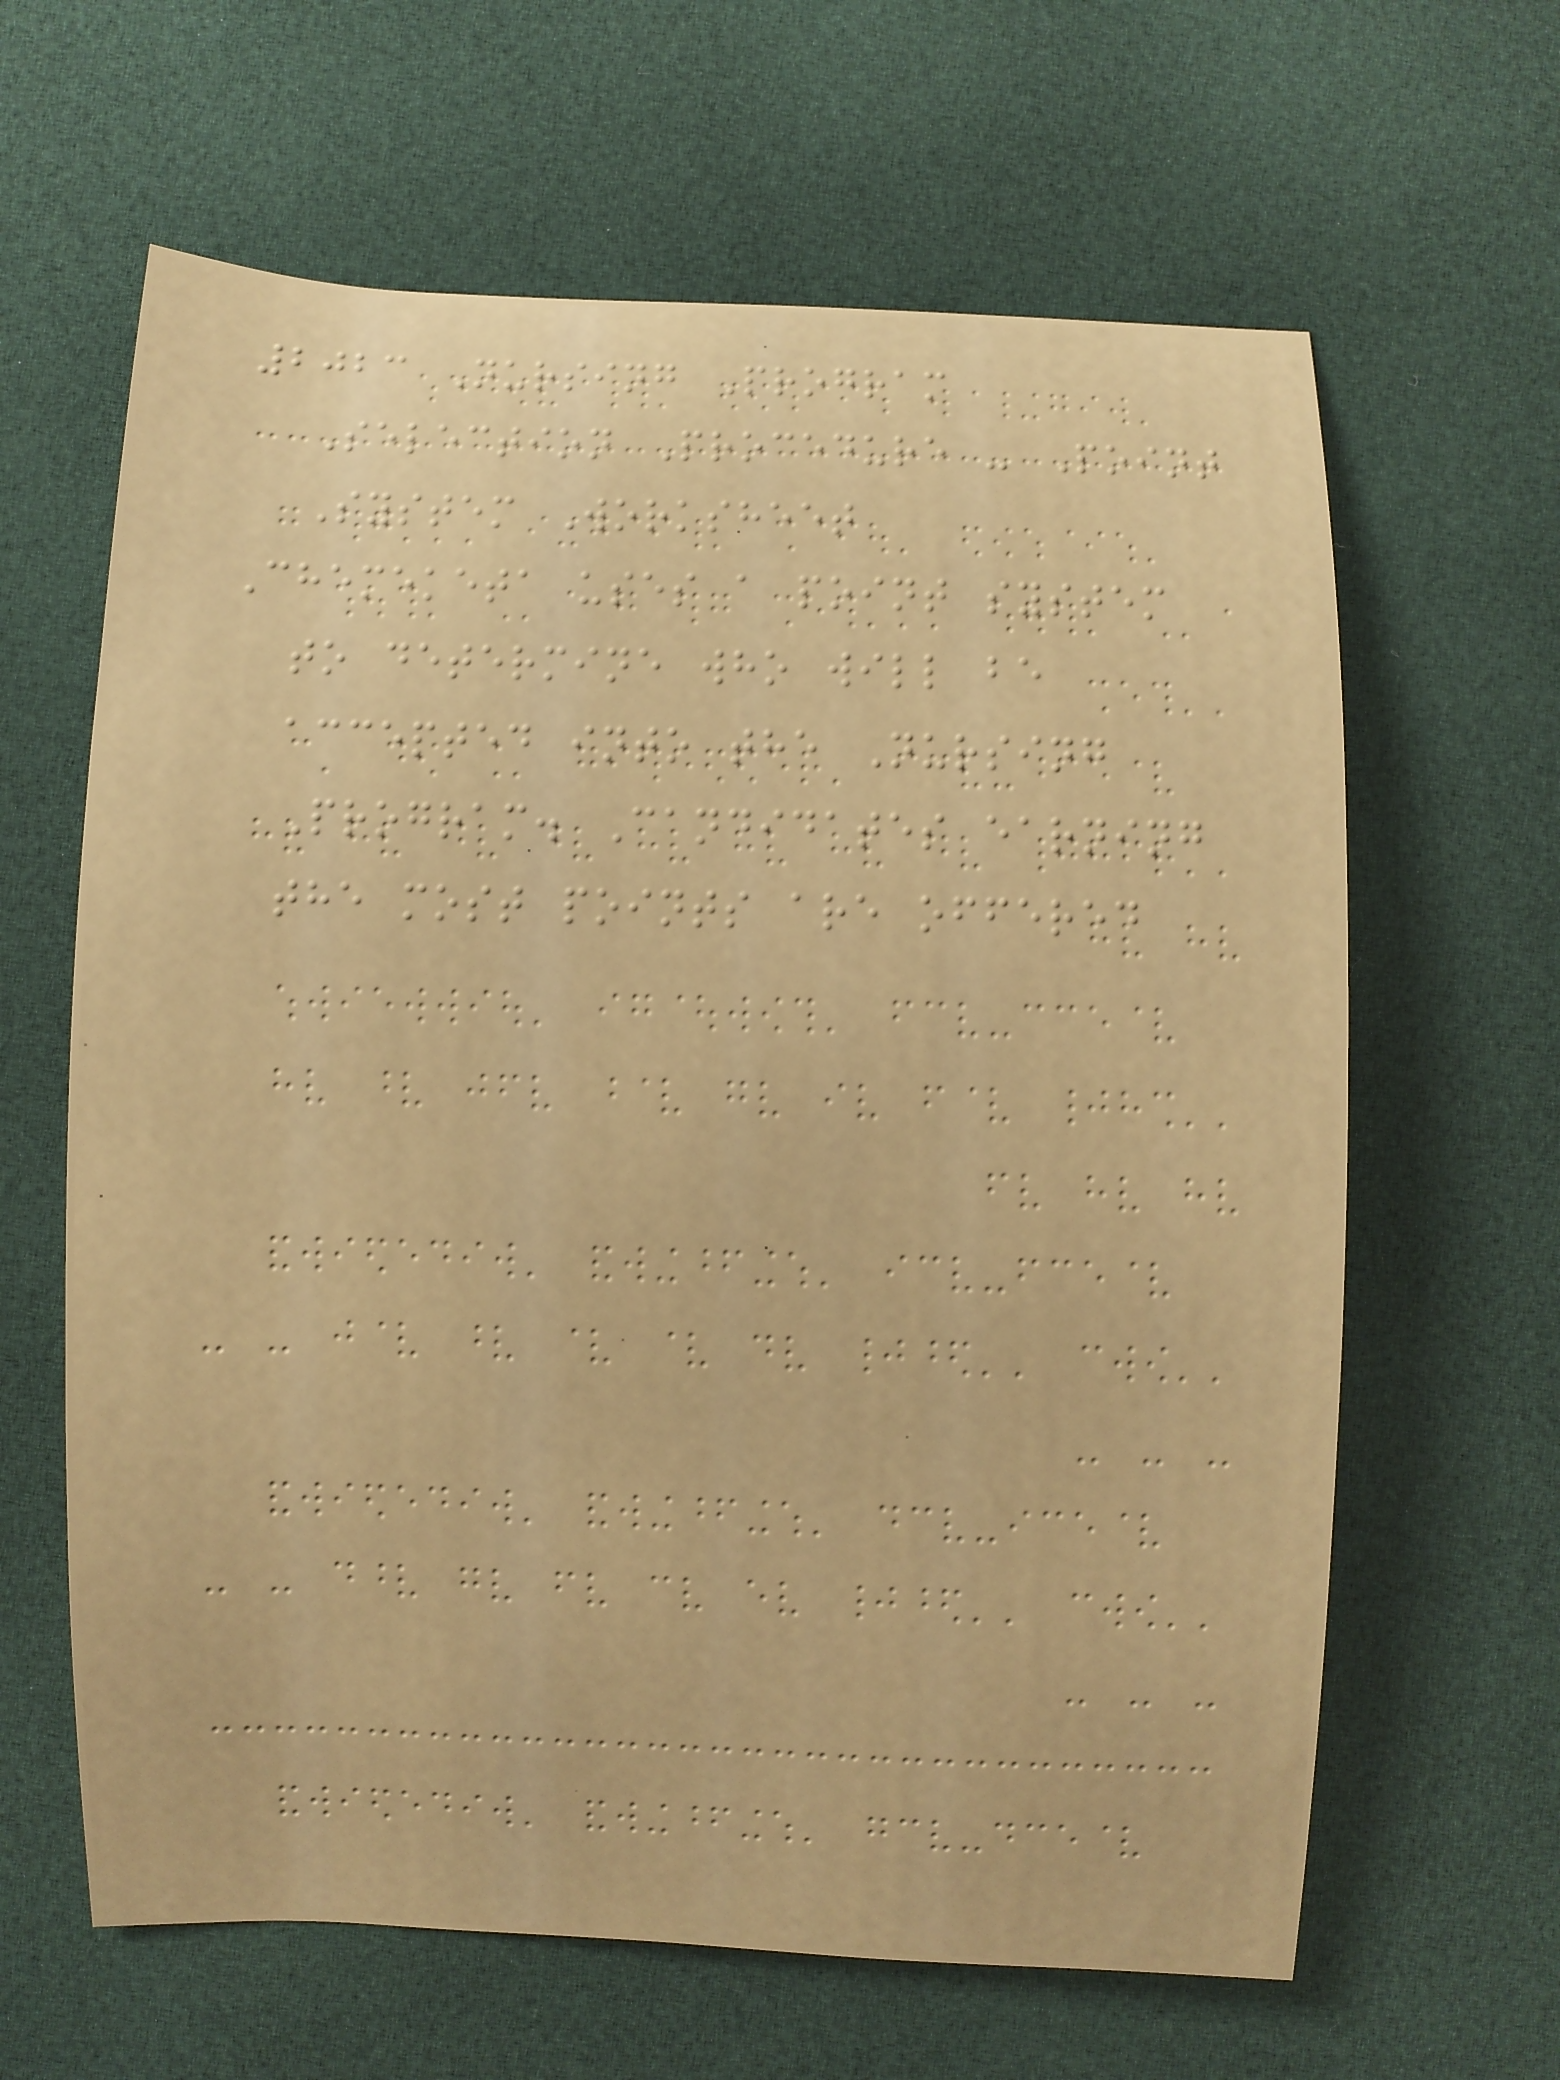2023 Nursing Program
Selection Procedure - Point
System Worksheet
Chemeketa uses a point system
to determine who will be
accepted into the Nursing
Program. Candidates earning
the most points are offered
